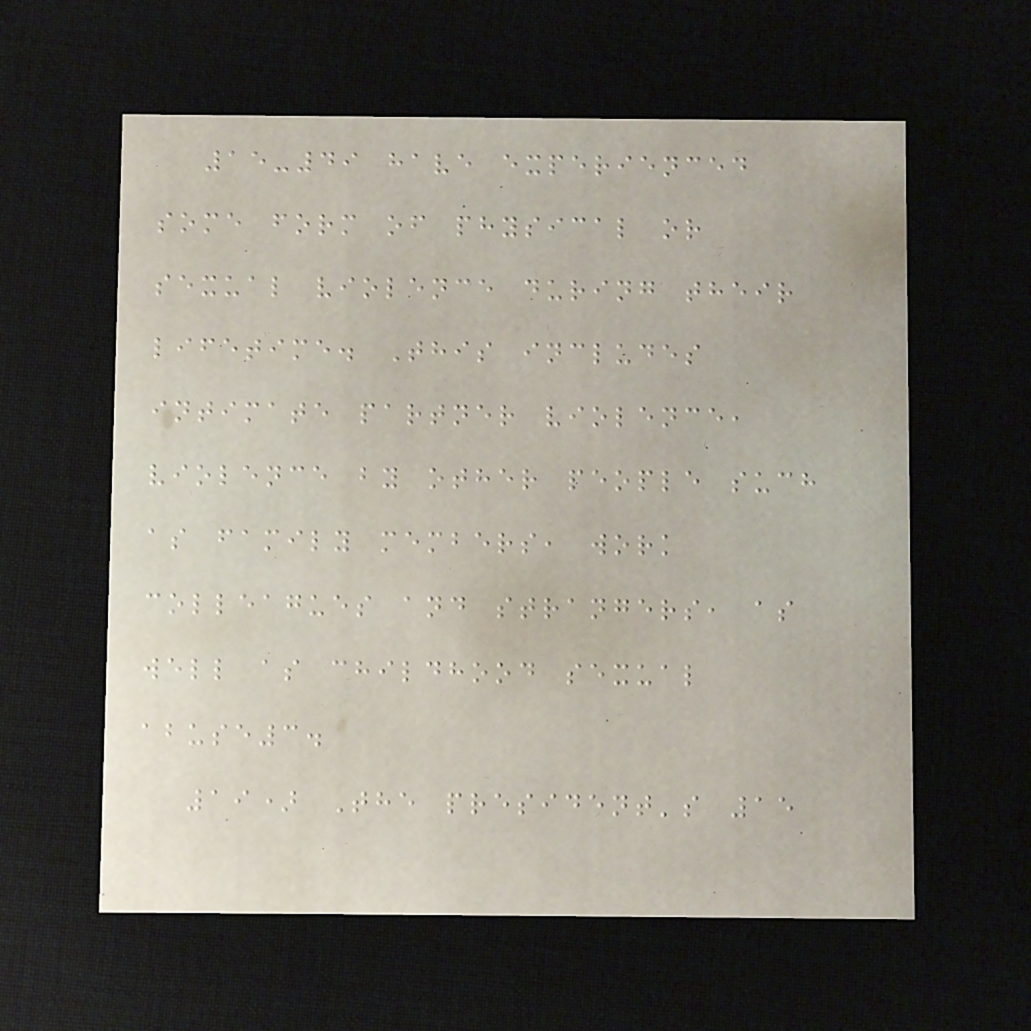15-49 have experienced
some form of physical or
sexual violence during their
lifetime. This includes
intimate partner violence,
violence by other people such
as family members, work
colleagues and strangers, as
well as childhood sexual
abuse3.
19) The president's 15
